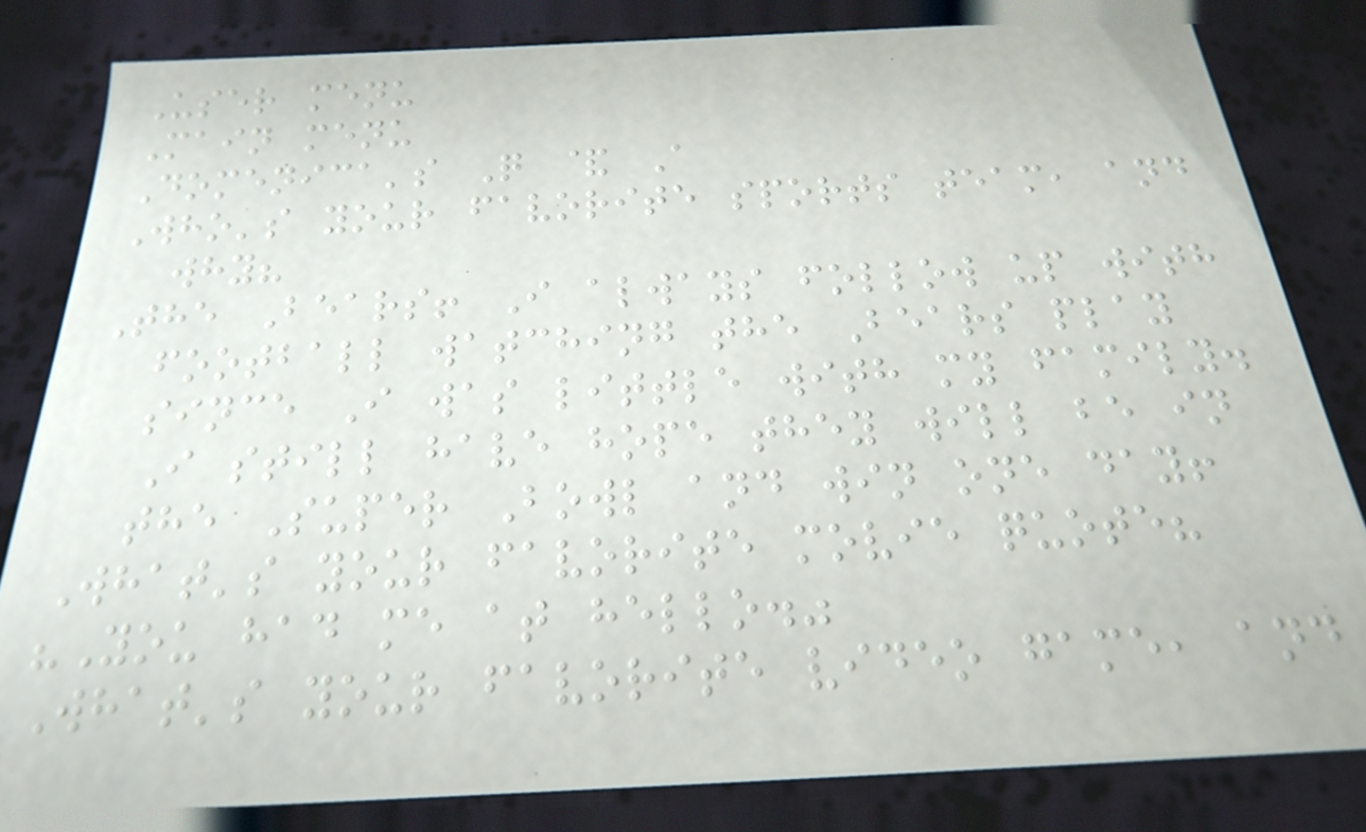User menu
Main menu
Domenica's Q & A
Who's your favorite sports team, and
why?
The Bears! I always follow up with
football watching the Bears play
since I was little with my family.
I still have hope they will be in
the Super Bowl and win one day!
What's your favorite movie quote?
"You had me at hello."
What's your favorite video game, and
